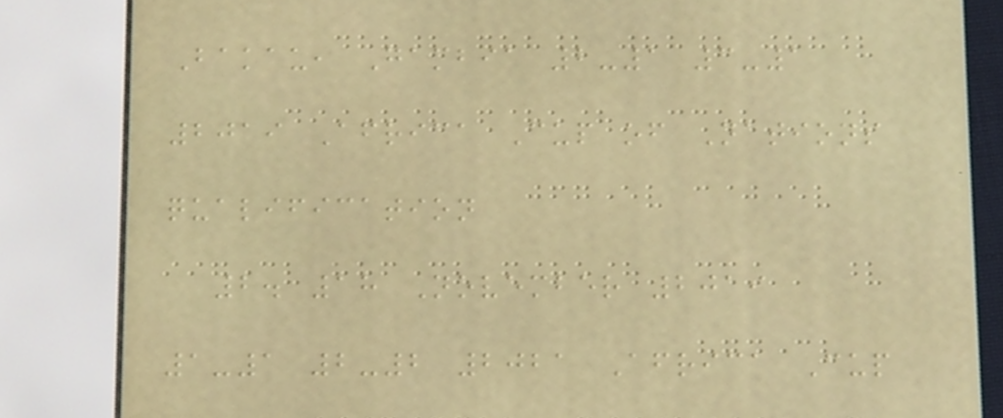Bakau, Gambia 2-1 3-1
2019 Africa Cup of Nations
qualification
2. 18 November 2019
1-1 2-2 2021 Africa Cup
